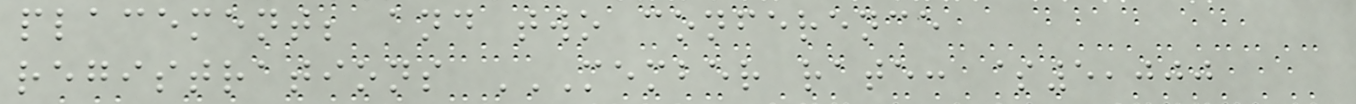placement; and two conference
registrations MEMBER RATE: $5,000
